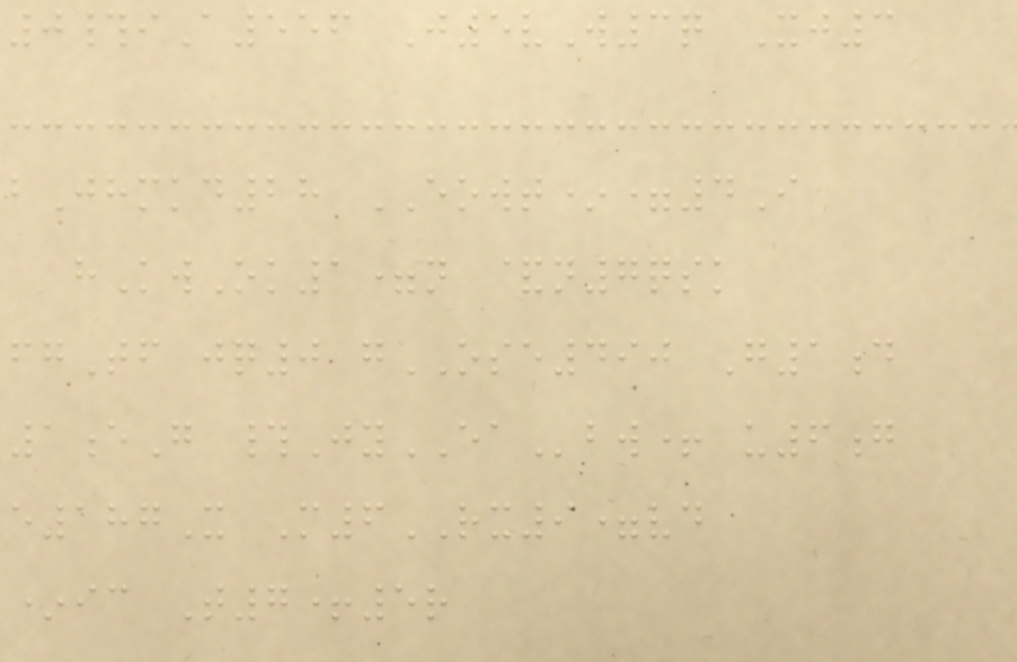0#iA556 J5vW3q Xj3
bJhmkd28 EOWT*=4I
hKwOk1=n &n7qsk
fgTf jq0 gOSE490 G1d
1eG #JyEAbw+ u6g
e187X M6RX9=vd
*ic T7+5r
